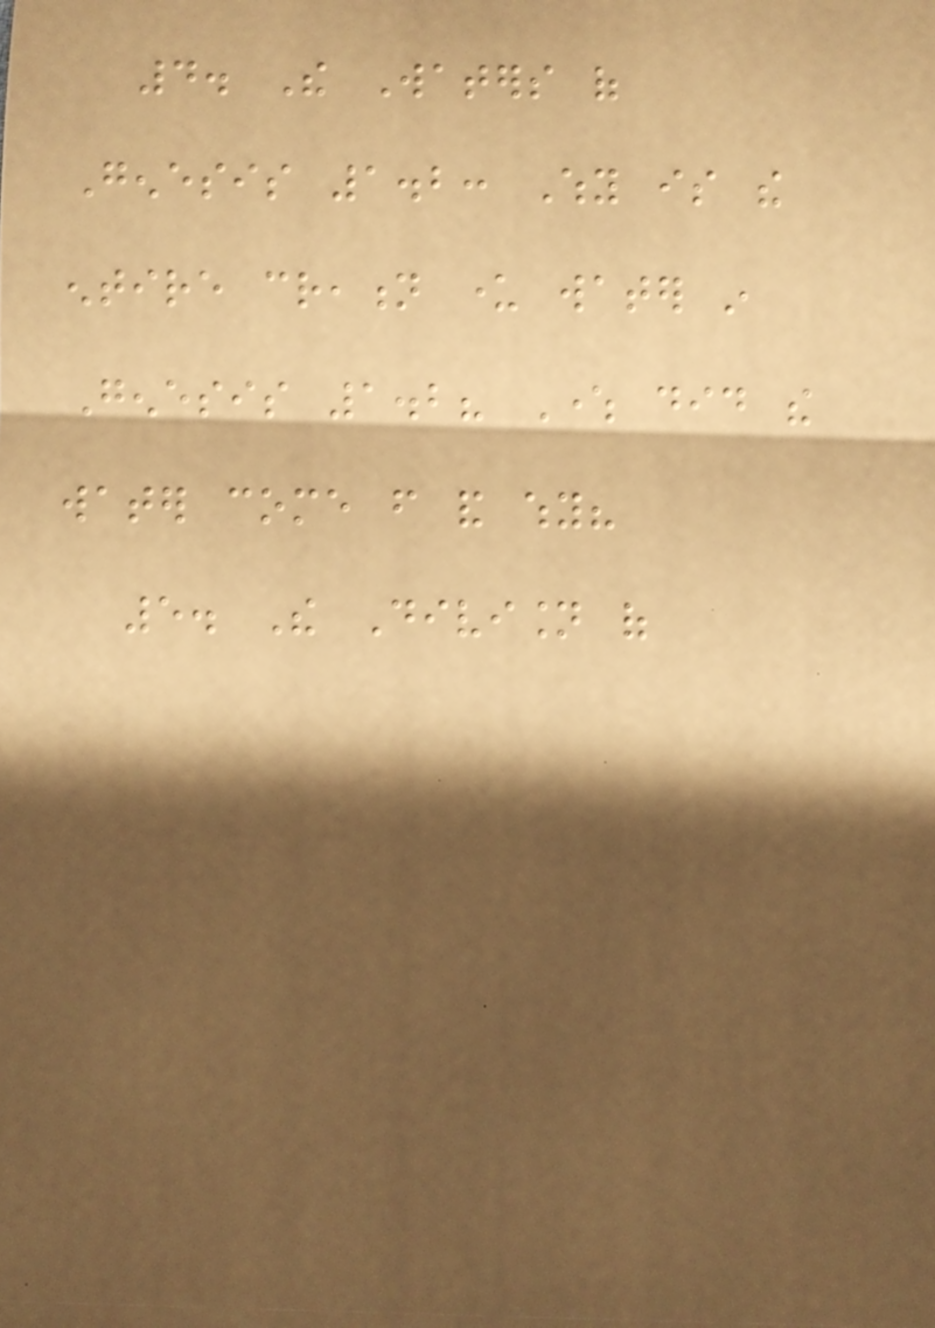4. The Waters of
Genesis 1.2: Why is the
entire creation under water in
Genesis 1.2? Where did the
water come from and why?
5. The Division of
